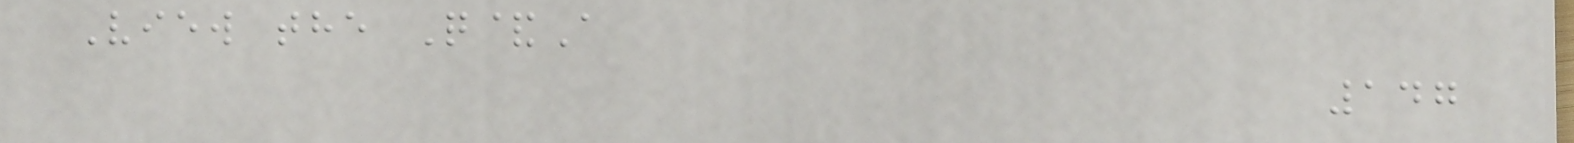View the Q&A
147
